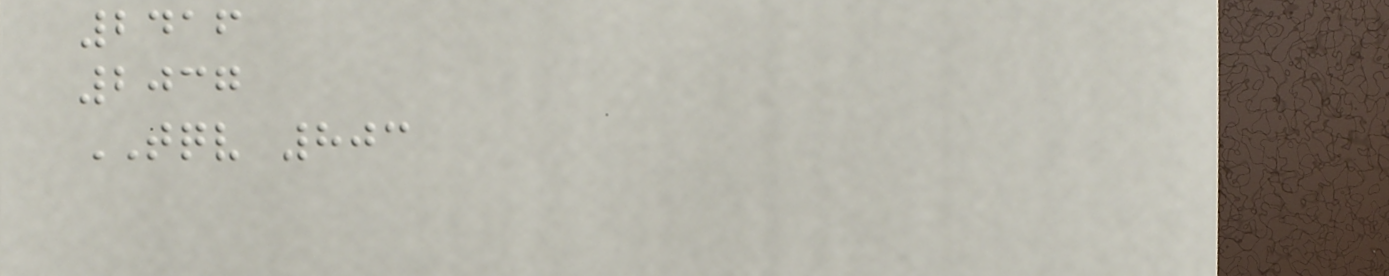2416
2037
TQV 803
